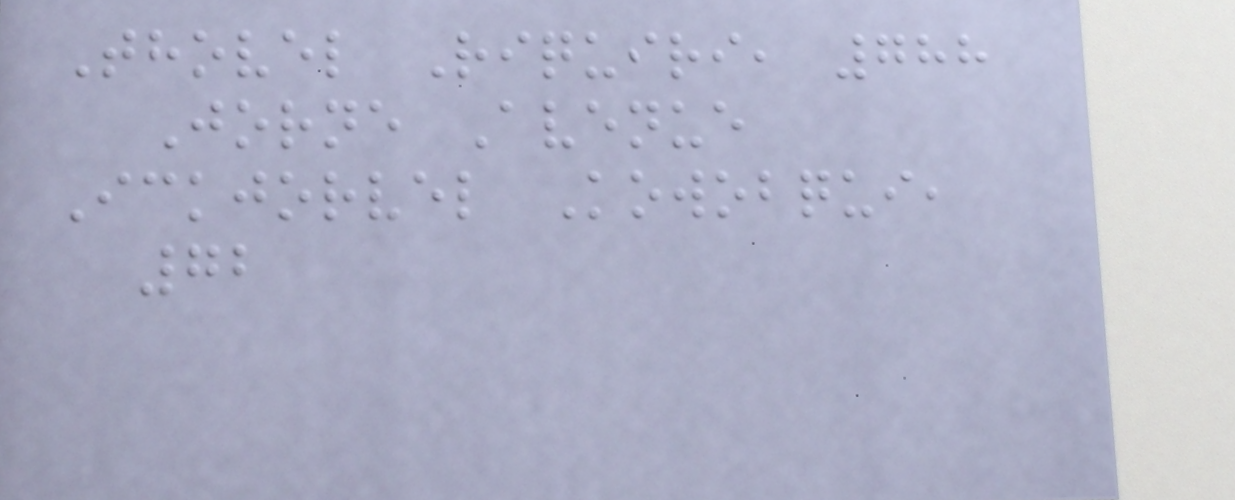Thovel Riquiri, 788
Jorne Avenue
Ickjorvel Kowobqui,
72
